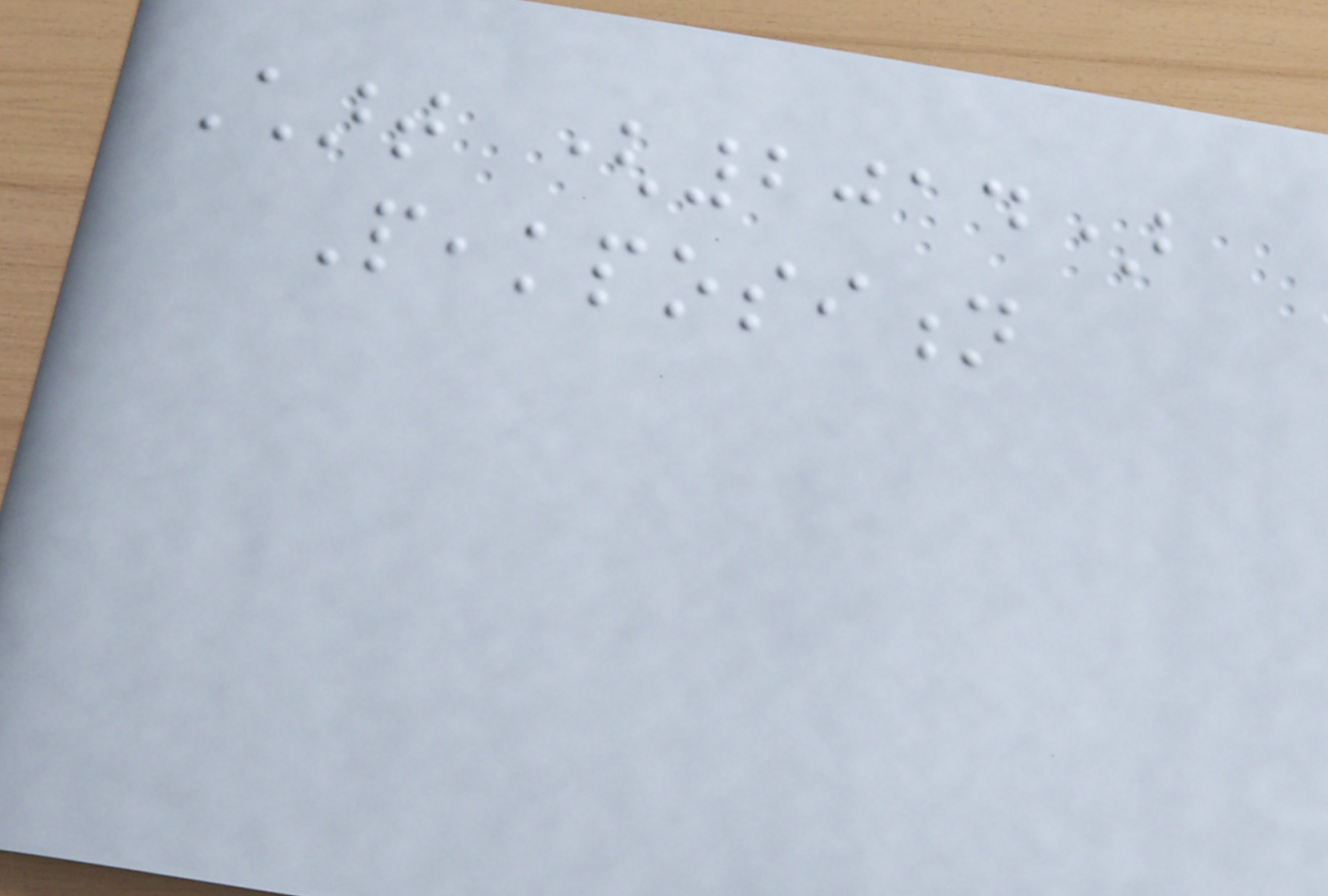Chart (2014)
Peakposition
